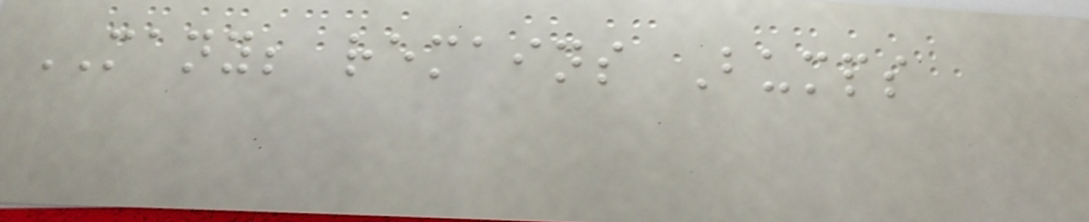MANY; remains Bumps
